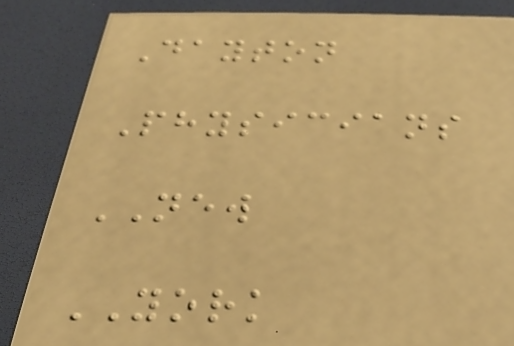Dayton
Physicians
NEW
YORK
